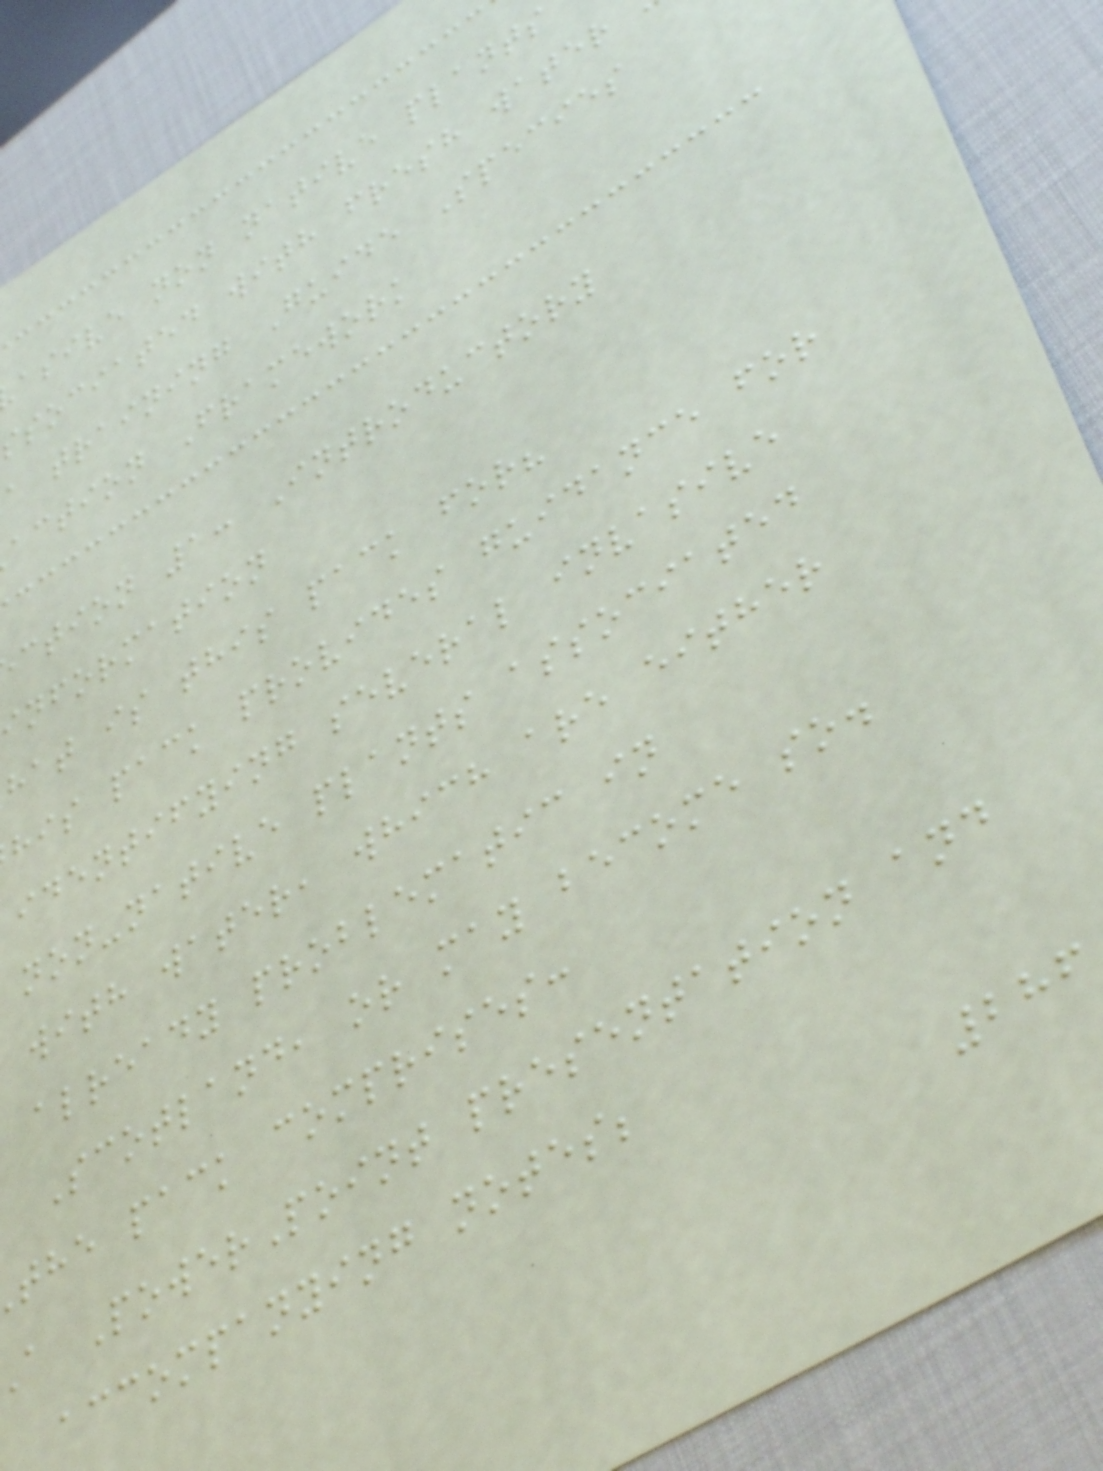asive non native plants
ssociated with fresh water
a training Guide Species
action Framework
ction 1: Introductory
information
hat is this pack for?
his pack provides guidance for
identifying several invasive
non-native plants associated
with water, which are either
already problematic in
Scotland, or may become so.
the pack comprises:
a PowerPoint presentation and
accompanying notes;
286
